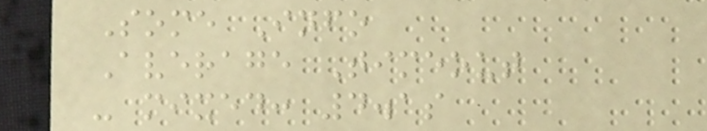Some Info
Average Timeout
- mixed: 4.1s
